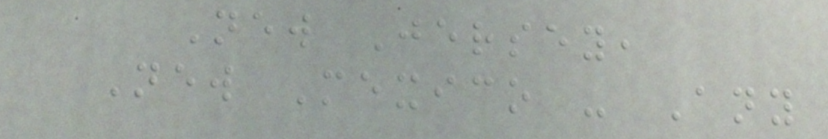New Jersey,
New Mexico - Any
